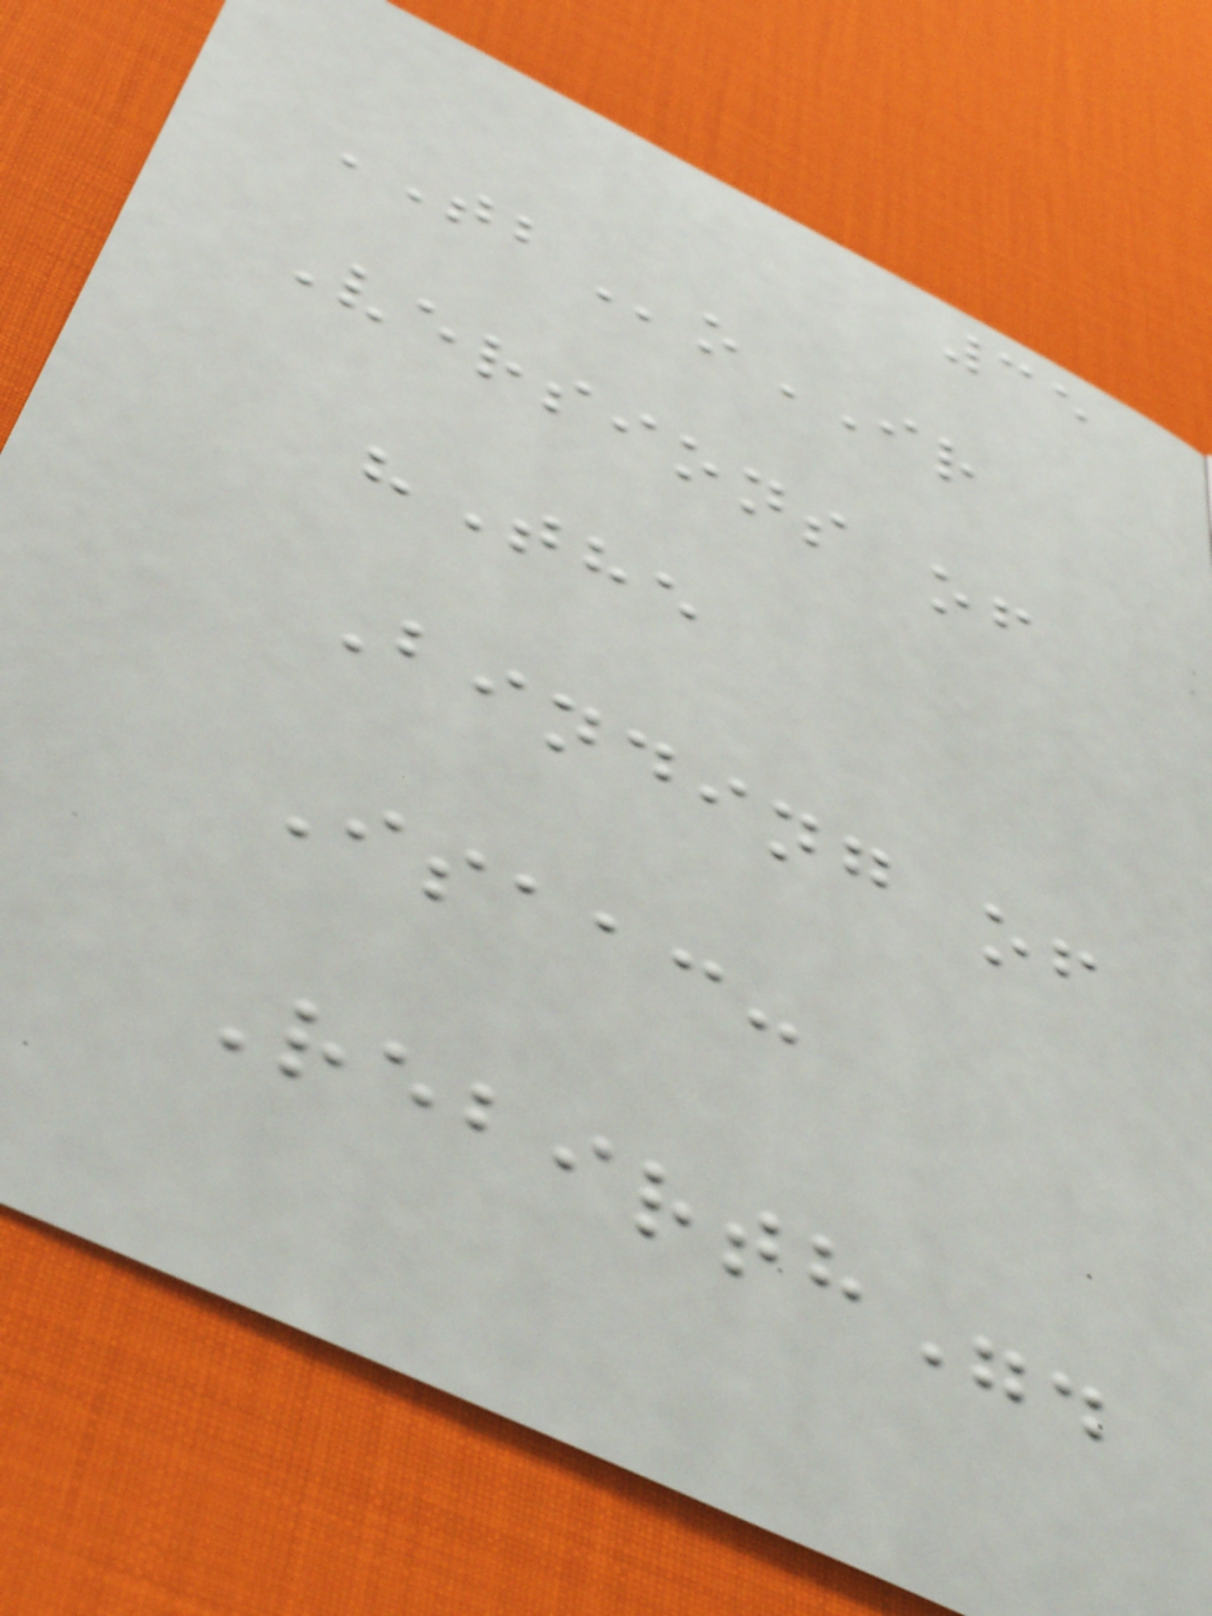35
TBoIR
Versions of
"The
Binding of
Isaac:
Rebirth".
